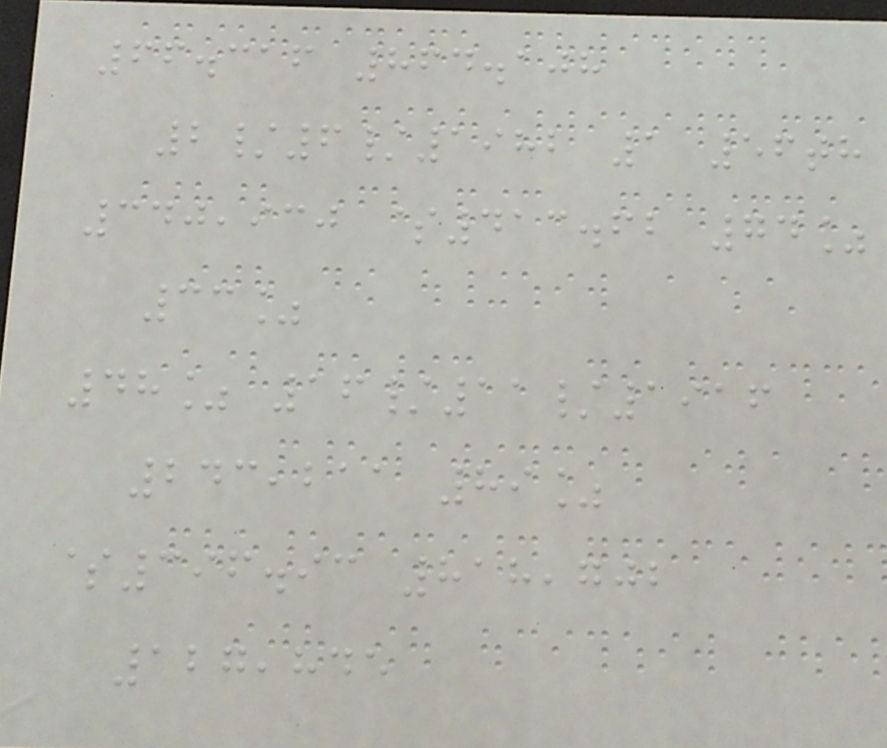66.316 864.108
2/6/1982 1 56th
340,930 $413.62 74%
33%
48% 16/11/1916
243,211 89%
$396.93 818,702
127,845
